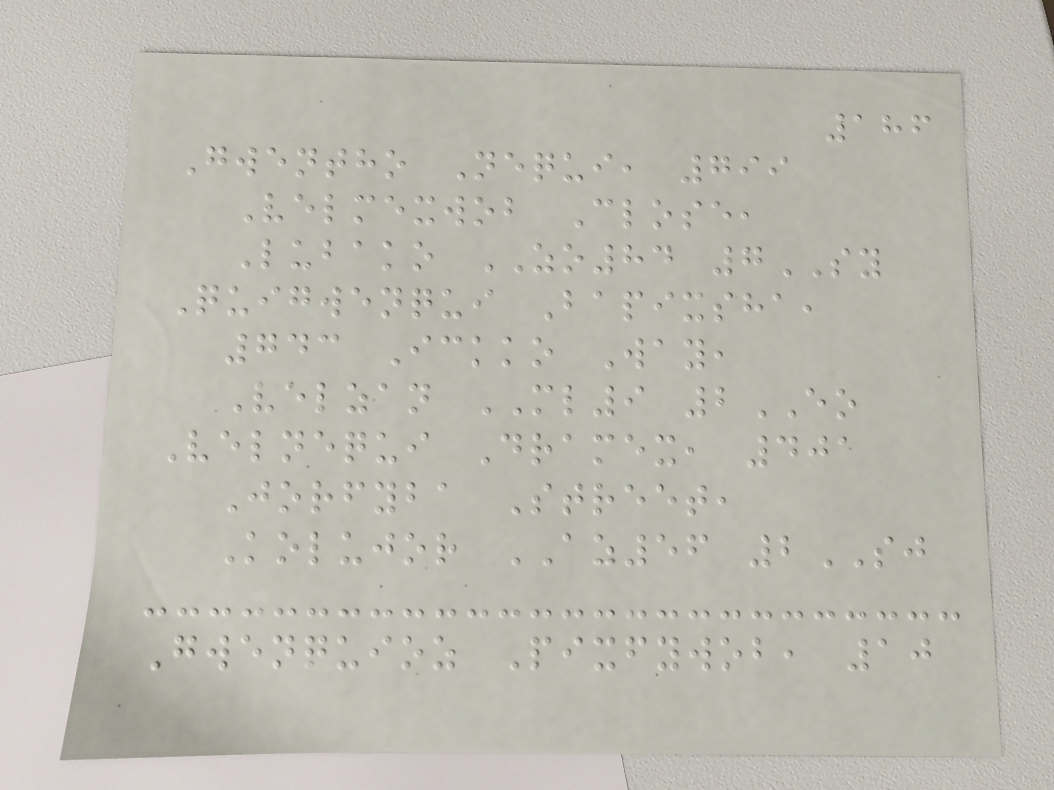186
Gwentho Nequi, 799
Velmexwob Close,
Lubako ZO84 7SY
Quigwenqui Bapixsha,
743 Ickko Way,
Velzan ML9 2EO
Velnequi Dramex, 401
Jorfyba Street,
Kolujor AZ56 2SJ
Gwenquioz Pixfywob, 10
